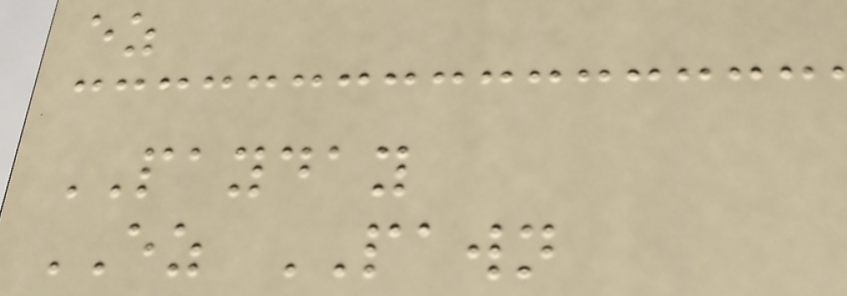ez
PAYDAY
EZ PAWN
